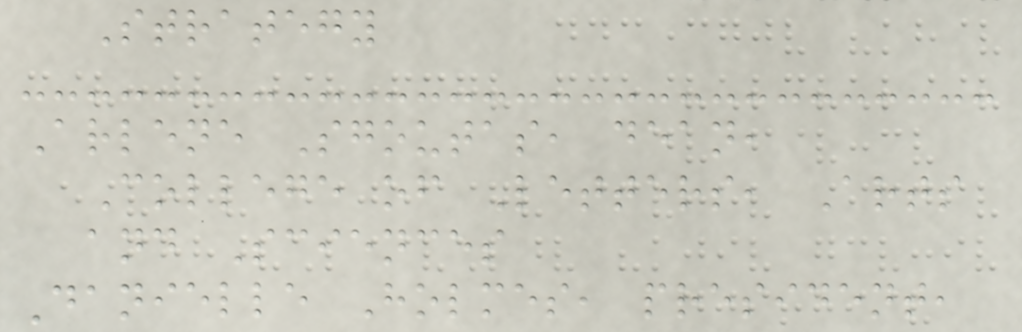Strategy
Arlene Sgoutas, dean,
College of Letters, Arts
and Sciences
Danielle Holmes, president,
